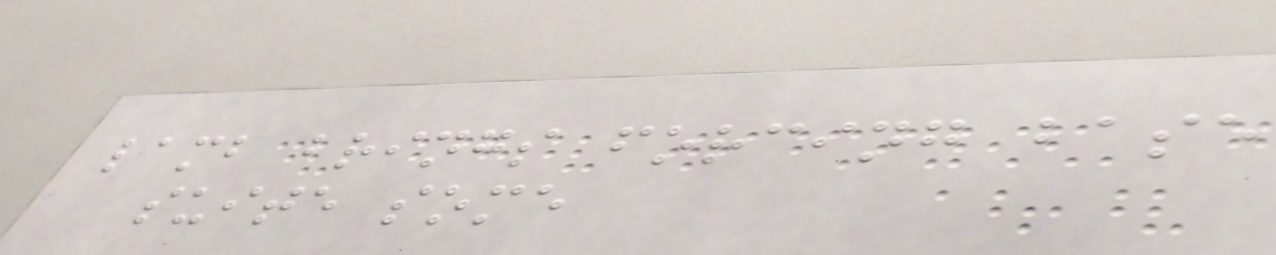lamb brings forcing base
suite some
